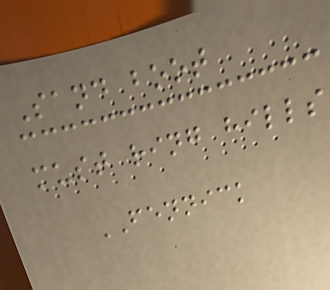Sand boot
must ring hills
FENNICK
